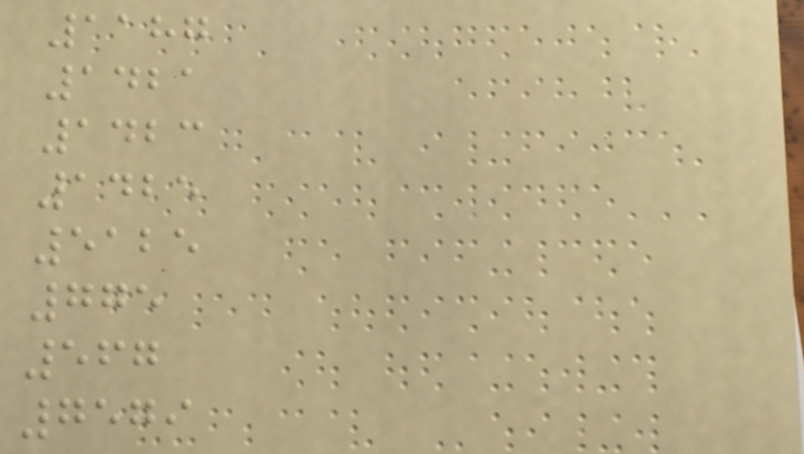1187
1421
1423
1425
5125
775
567
7579
